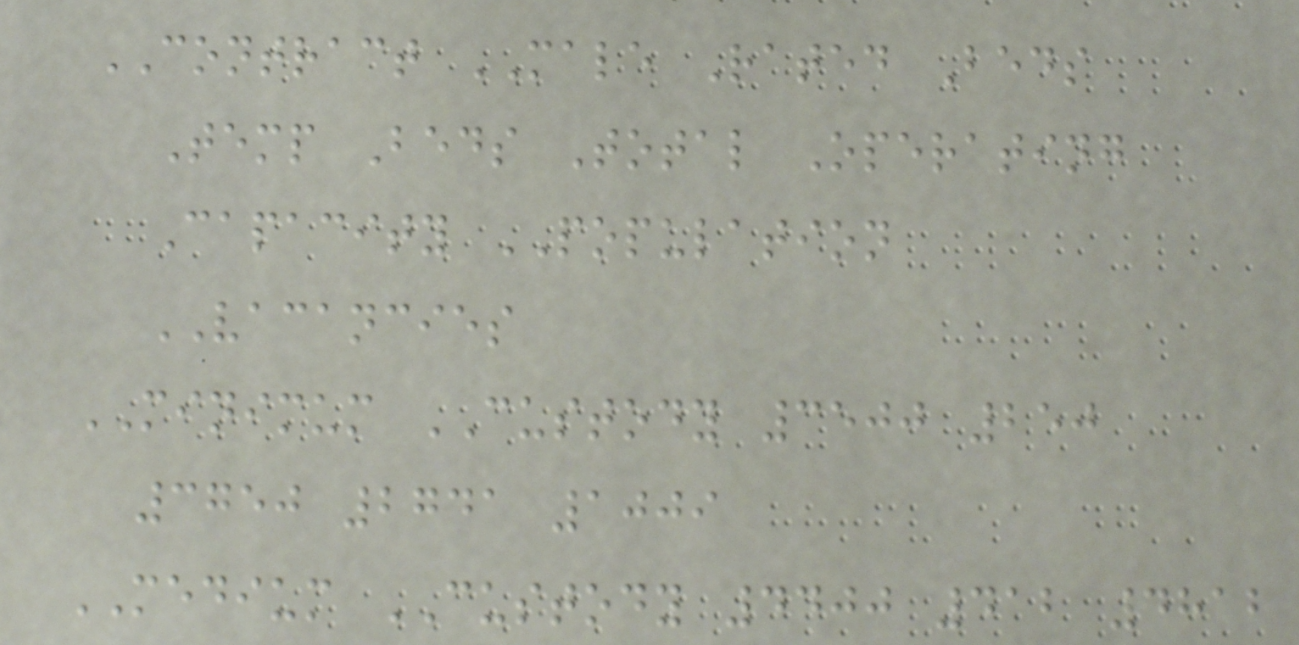CONTRACT MALE Rated Beds
Temp Beds Total Operating
Capacity POPULATION
VACANCIES
MINIMUM CUSTODY 3500 250
3750 2741 1009
MEDIUM CUSTODY 4400 412 4812
